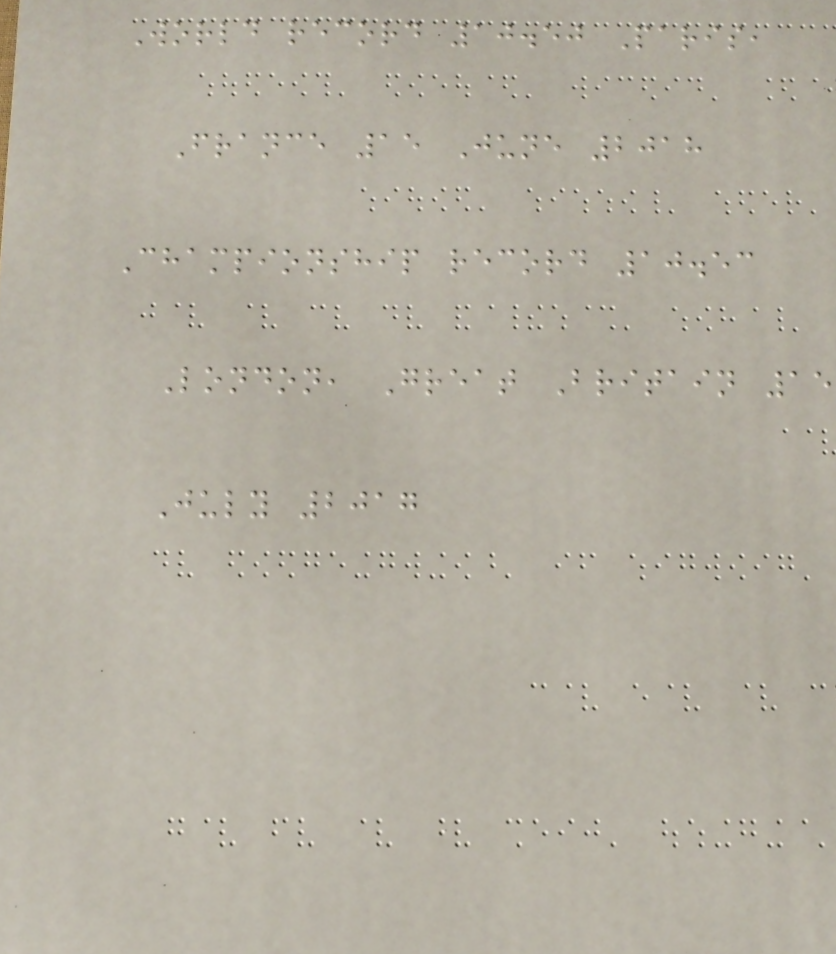World record 10.50 Paris,
France 15 June 2018
Championship record 10.53
London, Great Britain 15
July 2017
